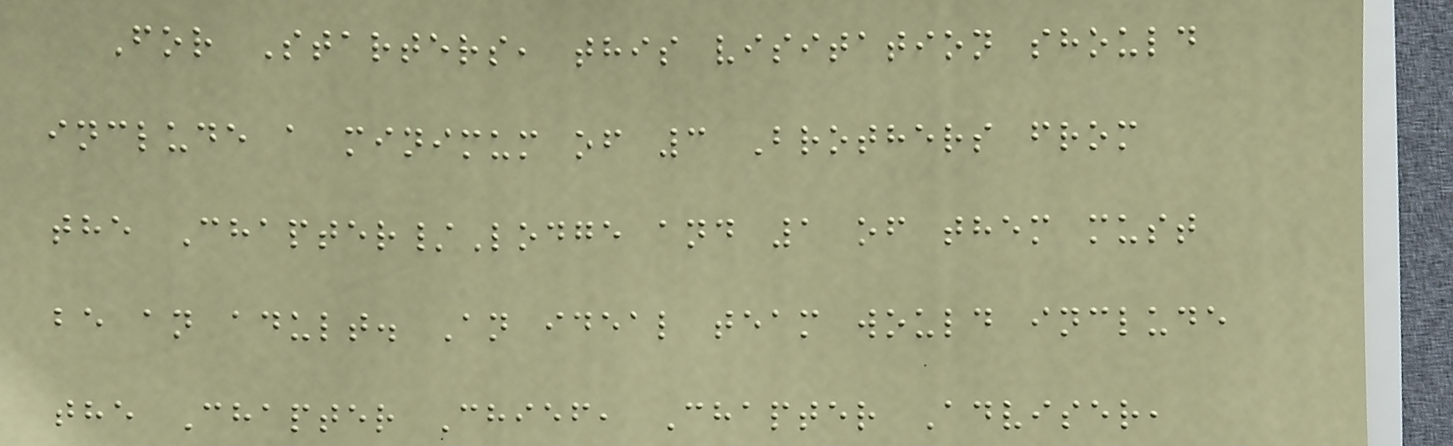For Starters, this visitation should
include a minimum of 3 Brothers from
the Chapter/Lodge and 1 of them must
be an adult. An ideal team would include
the Chapter Chief, Chapter Adviser,
